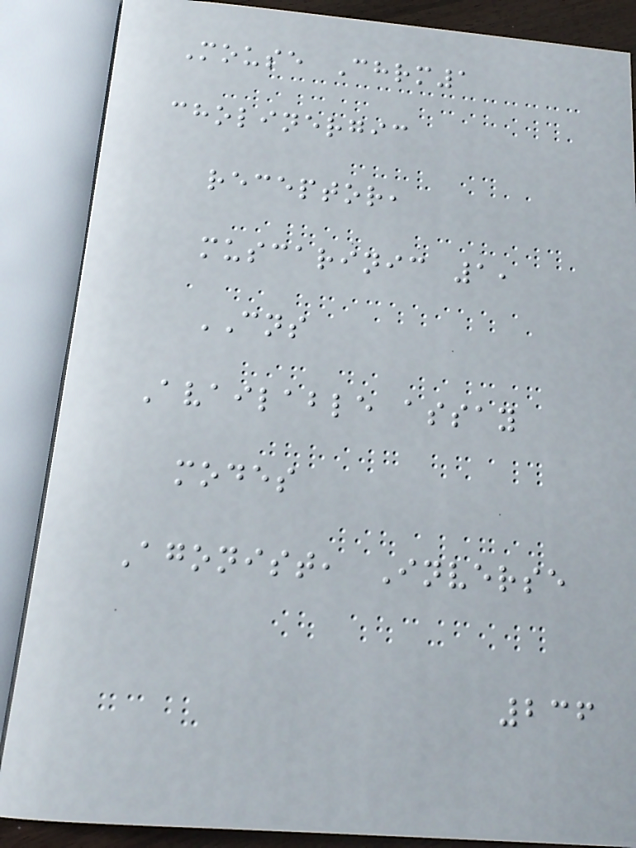Mouse Chrm1
cholinergic
receptor,
muscarinic 1,
CNS
Available assay
modes
Agonist, Inverse
236
